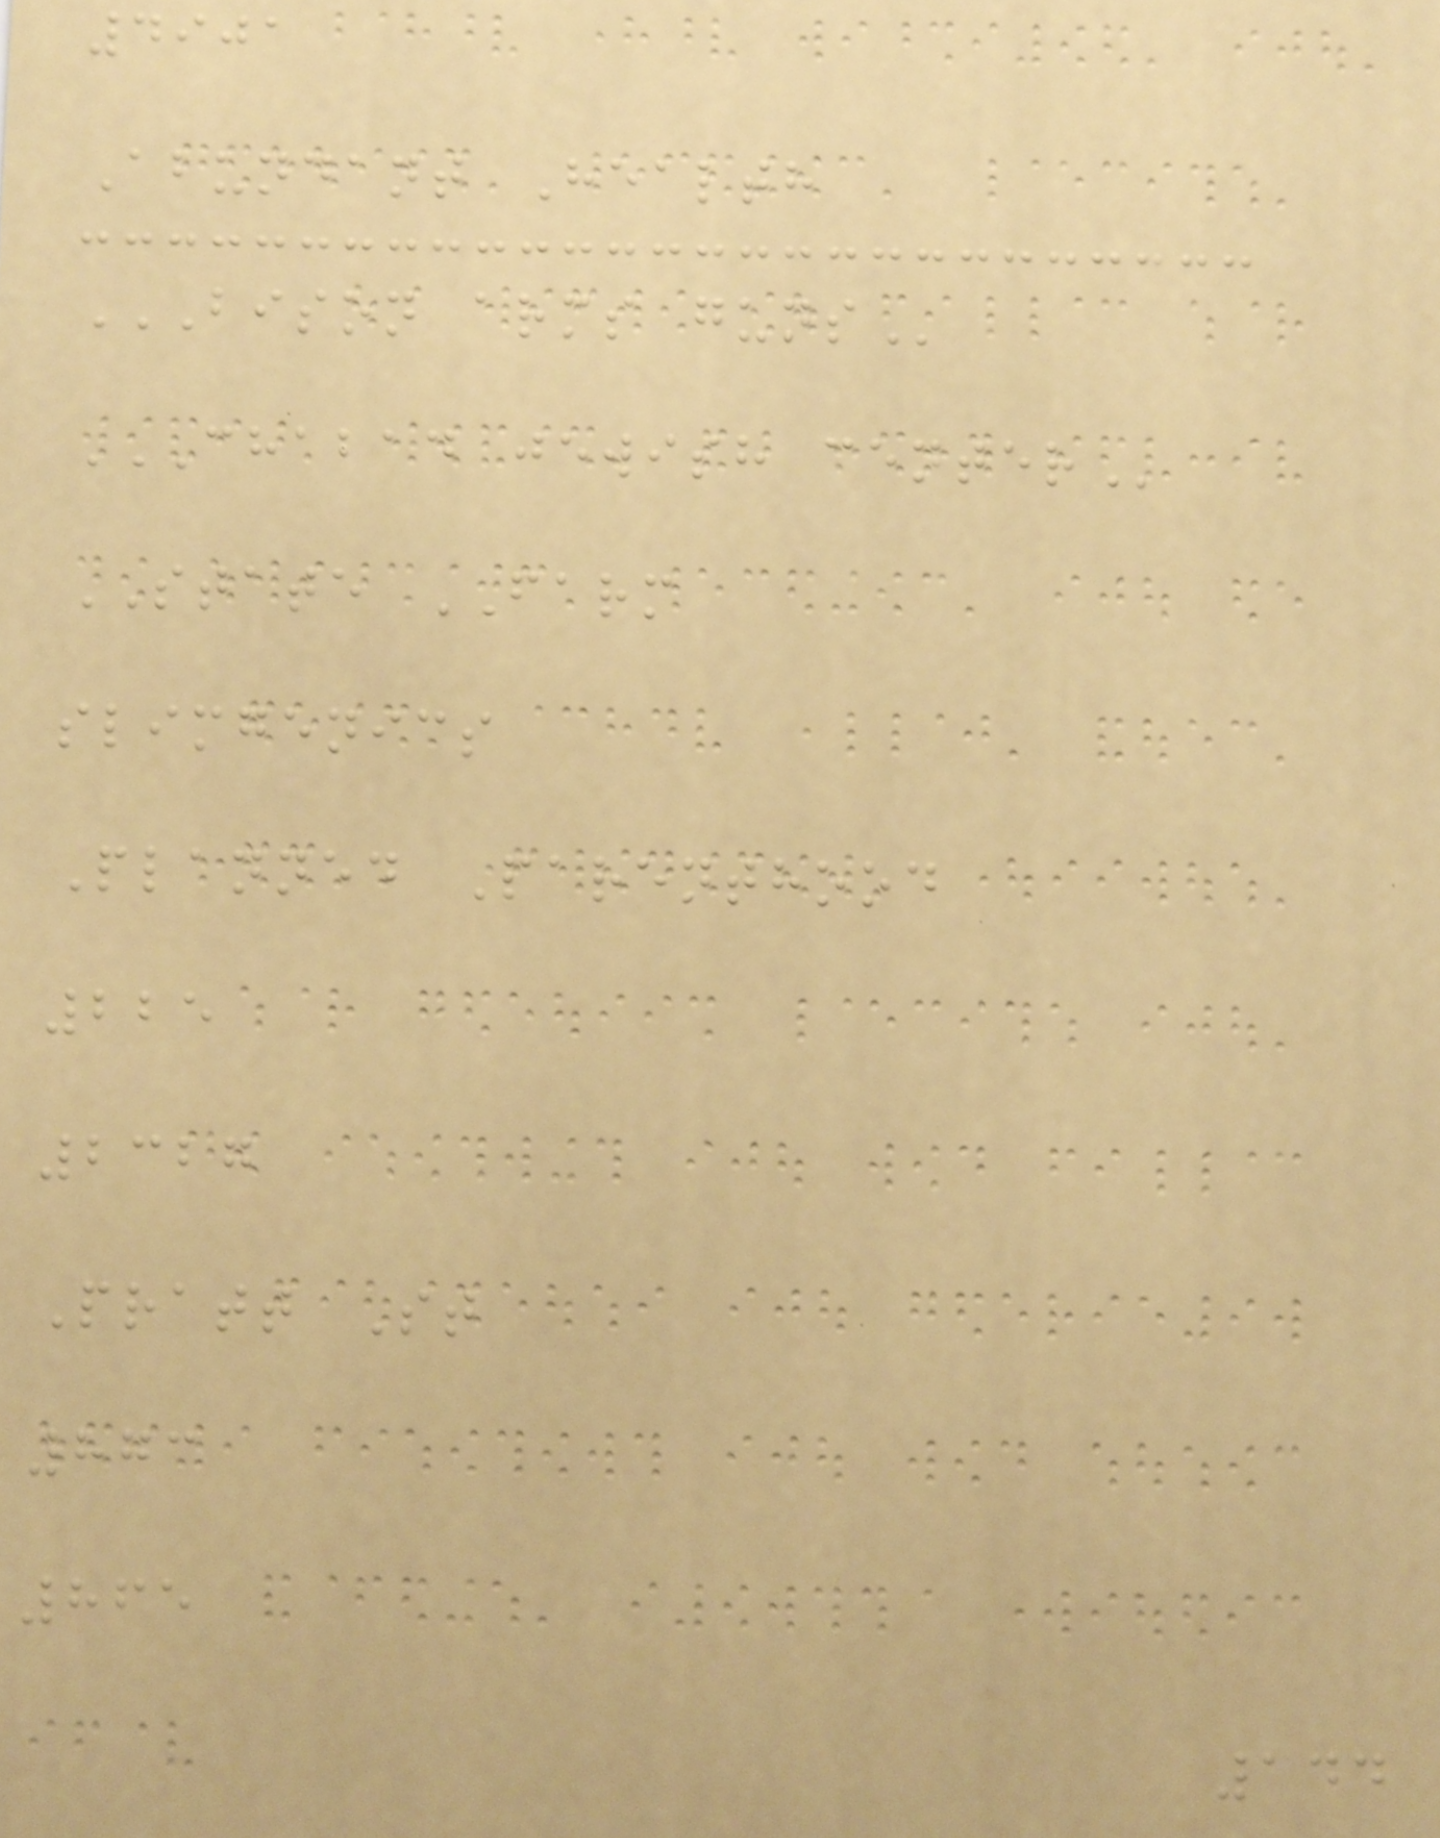4901
Abundant Health
BISON ARMS GUNS
CHABAD JEWISH CENTER
STATE FARM
slimgenics
Planned Parenthood
225
2327
Pratt St
873
865
144
